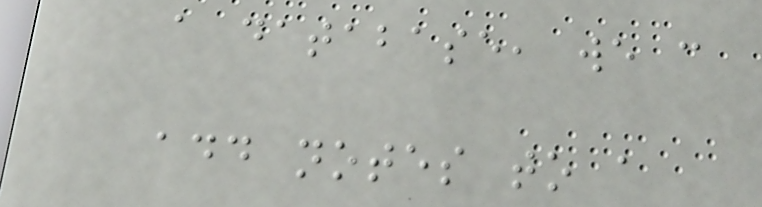a database, we can
add notes to a
